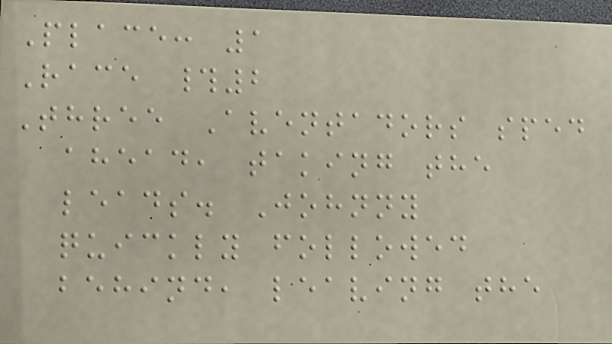Place: 1
Race #2
Three Aventadors sped
ahead, taking the
leads. Johnny
quickly followed
behind, leaving the
